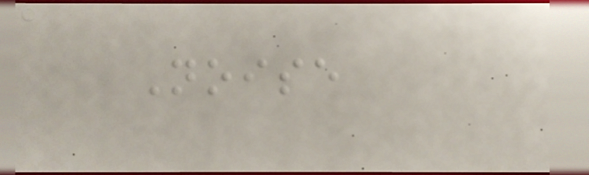Noise
